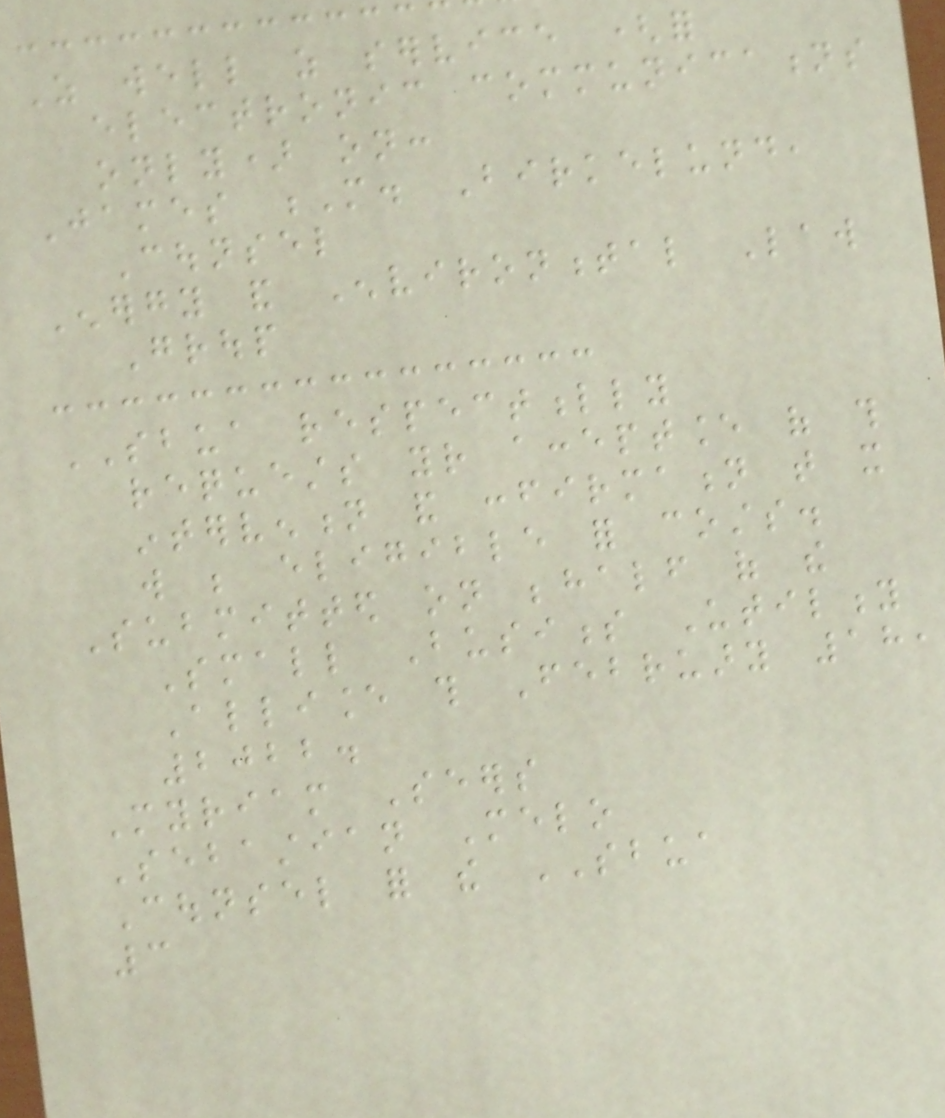As well as service (for
electronic communications
only) on:
James M. Birkelund,
Counsel
Energy and Environmental Law
Group
SBUA respectfully
requests your acceptance of this
intervention and confirmation that it
will be eligible for costs.
Submitted on behalf of the
Small Business Utility
Alliance this February 18,
2022.
Myriam Seers
Sebastian Melo
Counsel for the SBUA
3
